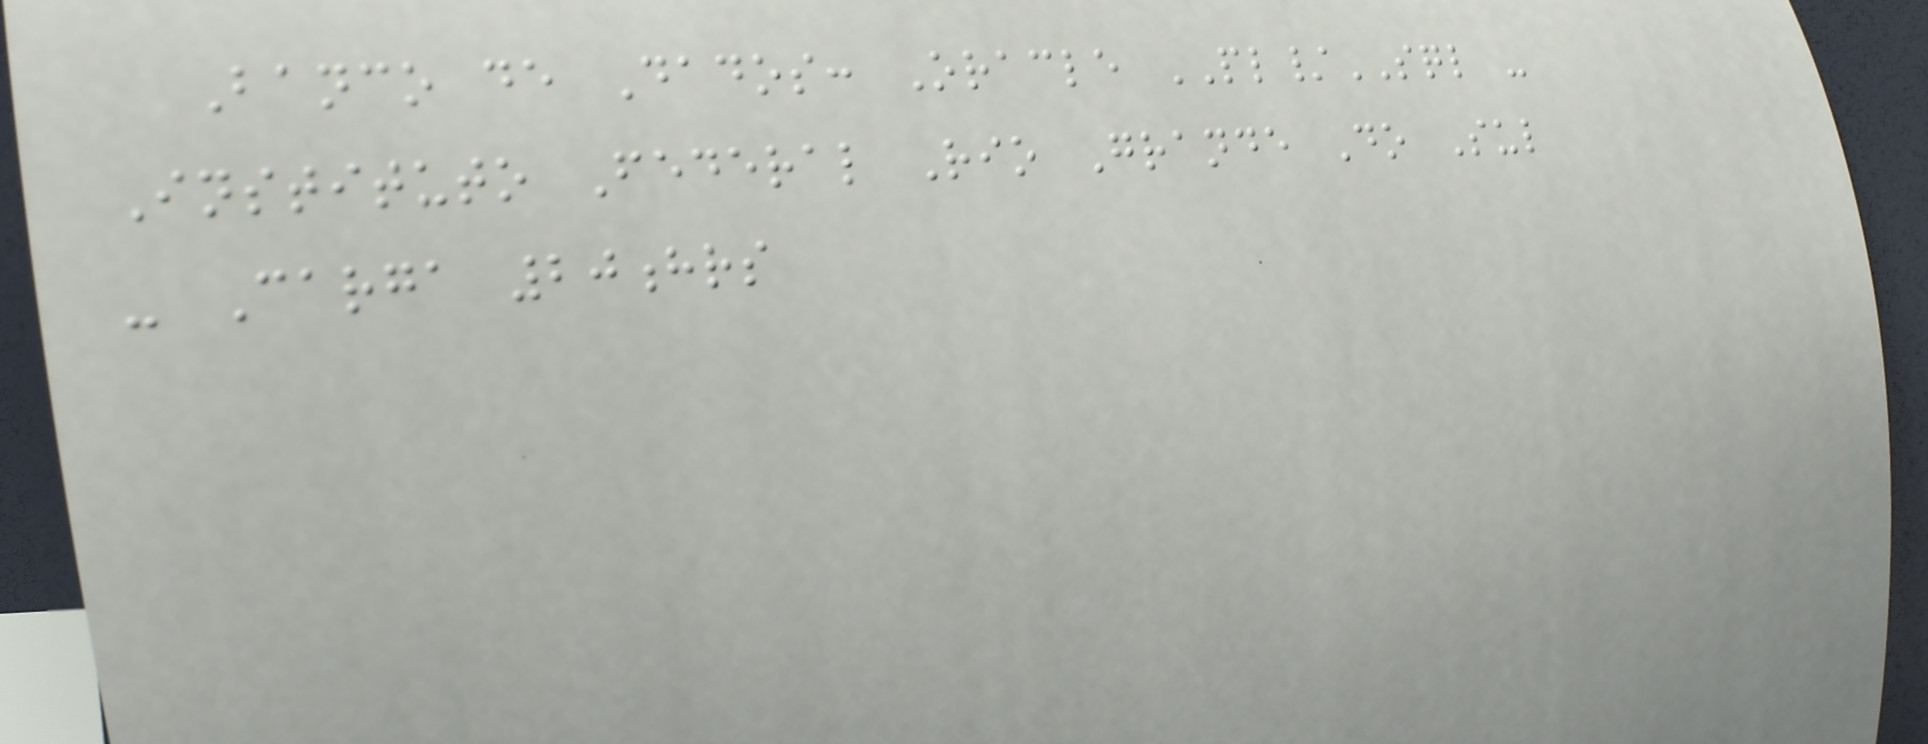Banco de Dados: Oracle PL/SQL -
Instituto Federal Rio Grande Do Sul
- Carga 20hrs
